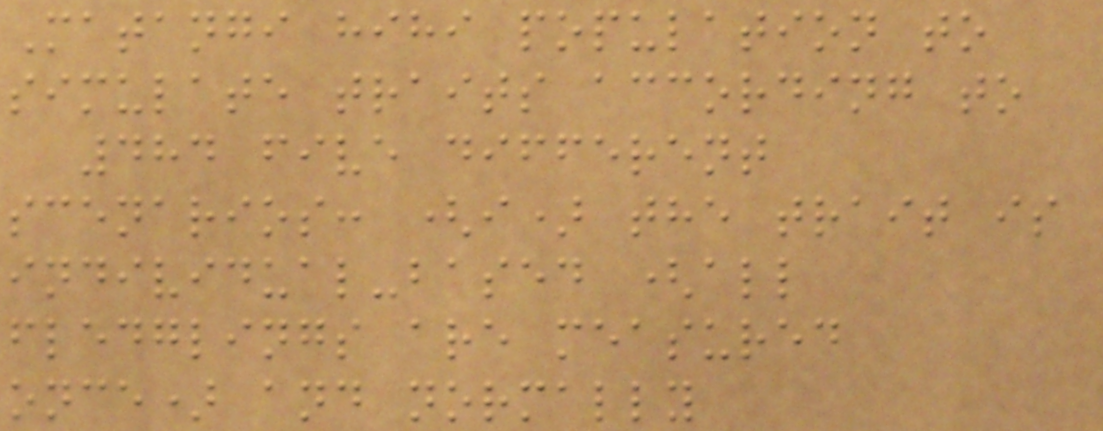Matangi hihi population to
simulate traits according to
484 five different
scenarios: (i) the trait is
individual-based (all
fledglings are measured
once) and normally
